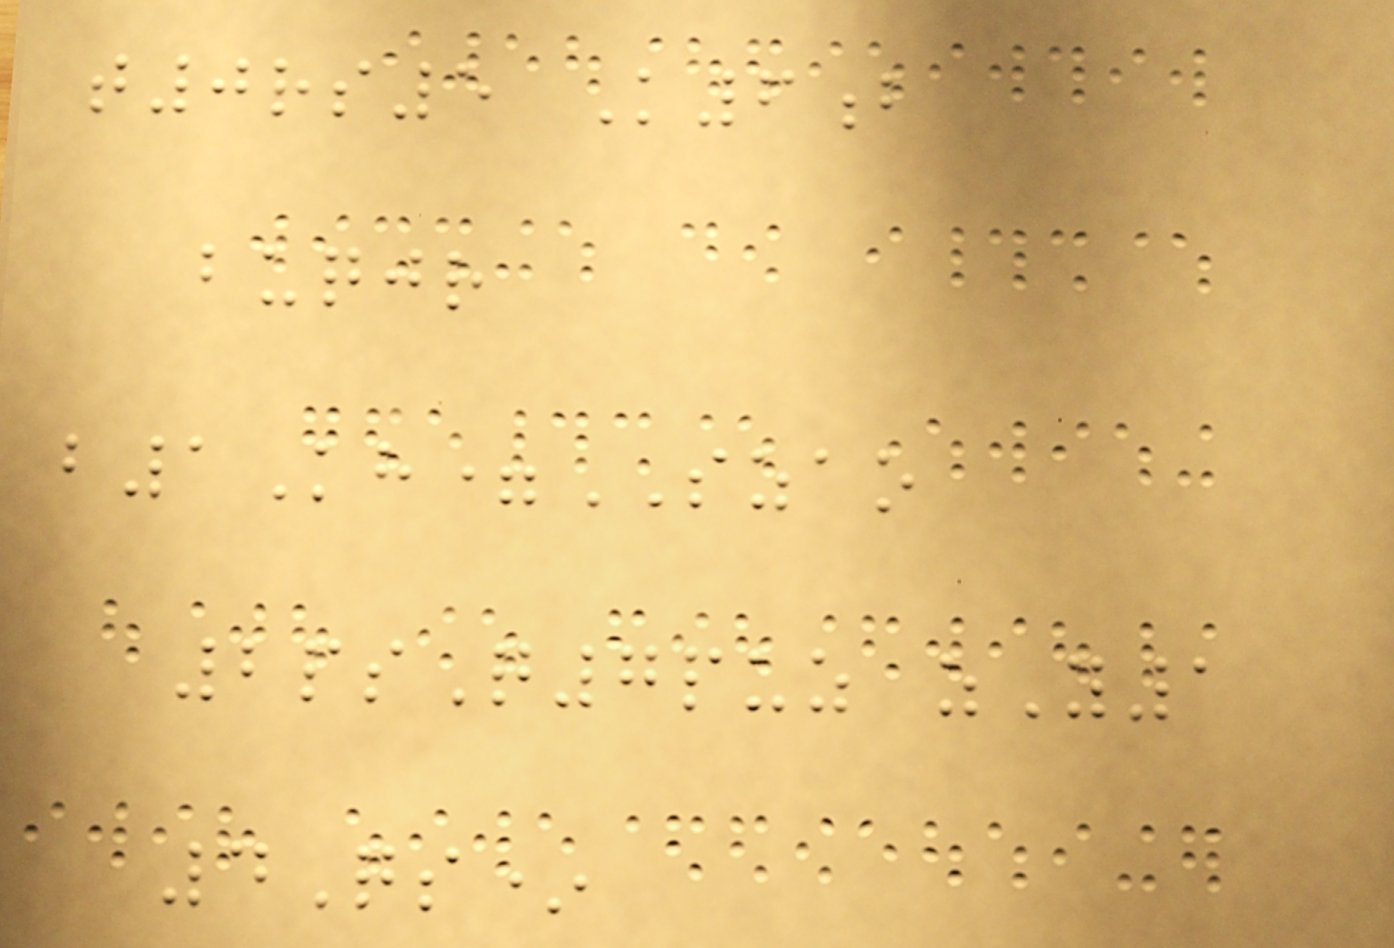t0rs5 K6b
buqjr
b1Kh=SZAO
2psQ7puz zY1
4Qs*
